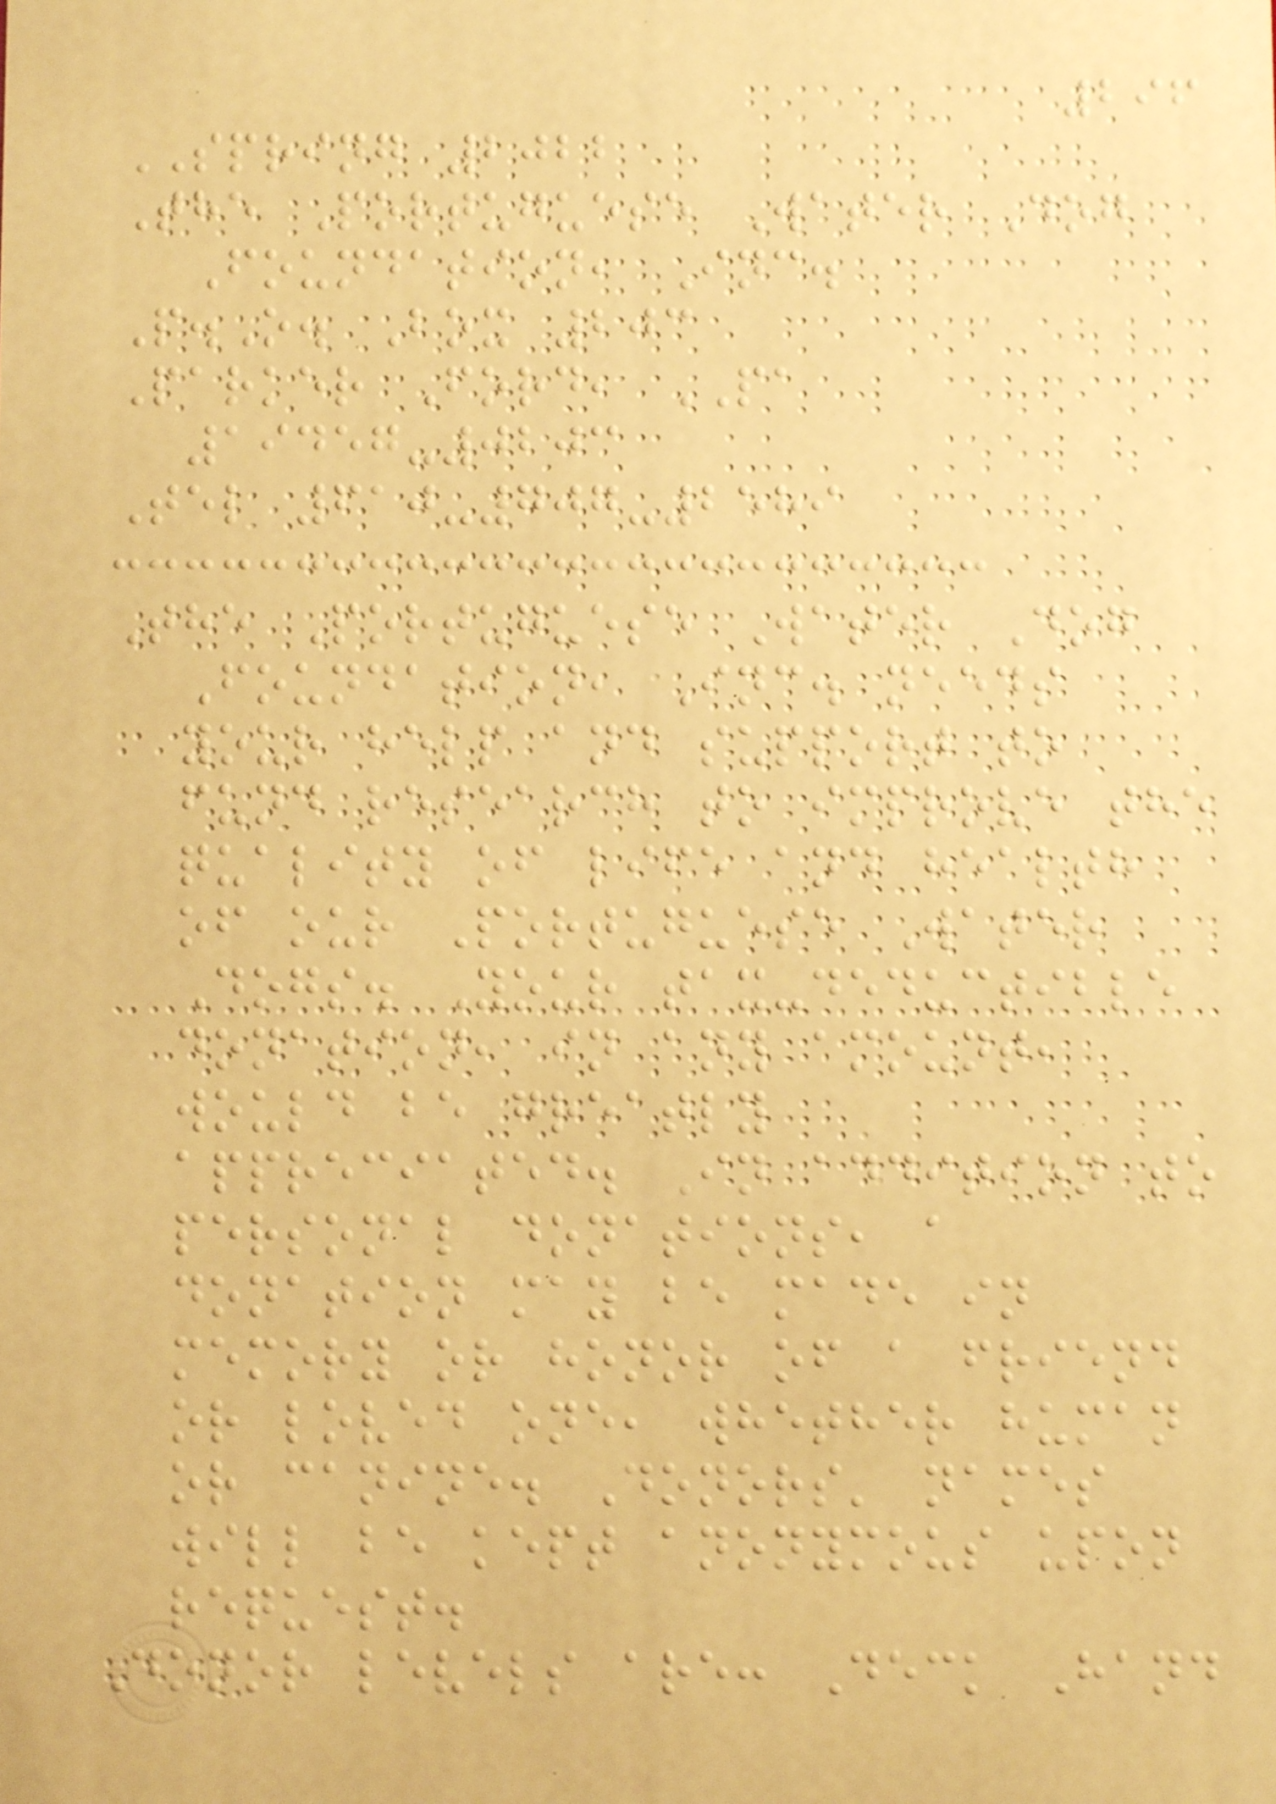296
SPRING 2022
The Portuguese Water Dog
Foundation, Inc.
P.O. Box 203
Parker Ford, PA
19457-0203
Tel 610-707-2589
The Portuguese Water Dog
Foundation, Inc. needs
your help and support to
fund research to improve the
quality of life and health
of our Portuguese Water
Dogs. Your tax-deductible
donation, in any amount,
would be greatly
appreciated. In addition to
personal donations, a
donation may be made in
memory or honor of a friend
or loved one, whether human
or canine. Donors' names
will be kept anonymous upon
request.
Donor levels are: Deck Hand
